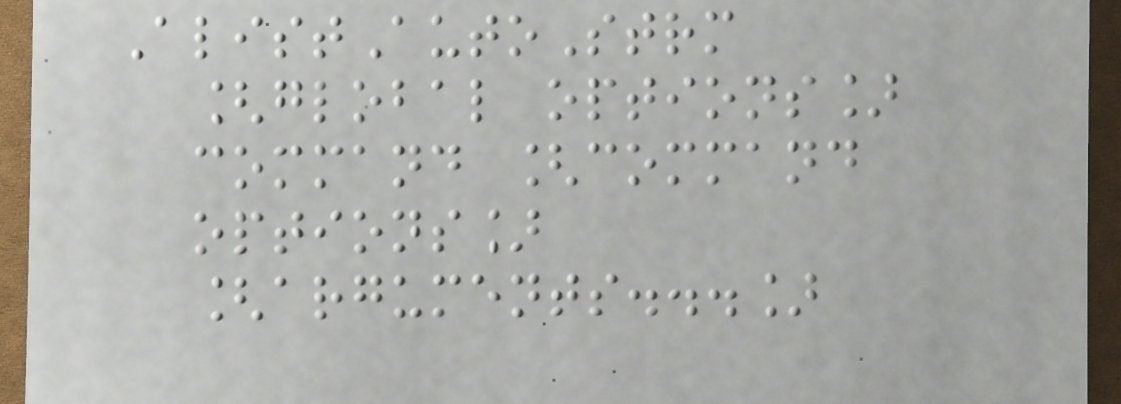AlistAutoStrm
[global options]
command [command
options]
[arguments...]
